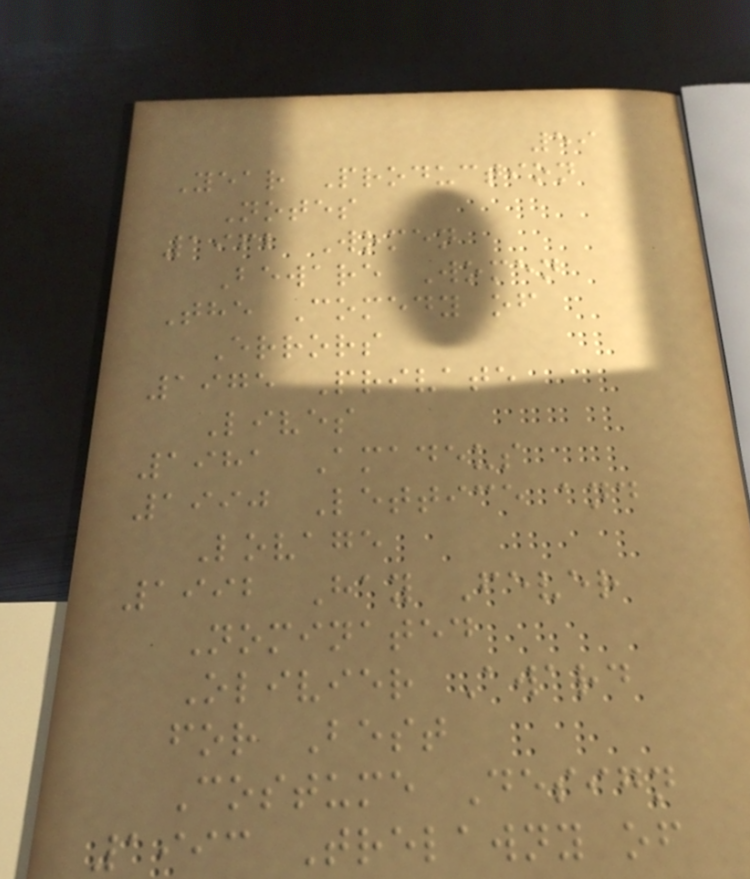59
Year Production
Notes
1962 Women
Beware Women
The Comedy of
Errors
1975 Private
Lives
1981 Amadeus
1990 Lettice and
Lovage
1992 Hay Fever
Nominated
Olivier Award
for Best
Costume Design
1993 Trelawny of
